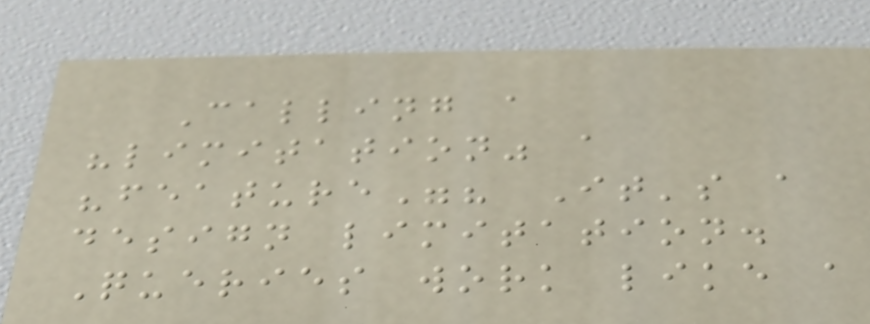Calling a
"limitation" a
"feature"? It's a
design limitation.
Queries work like a
